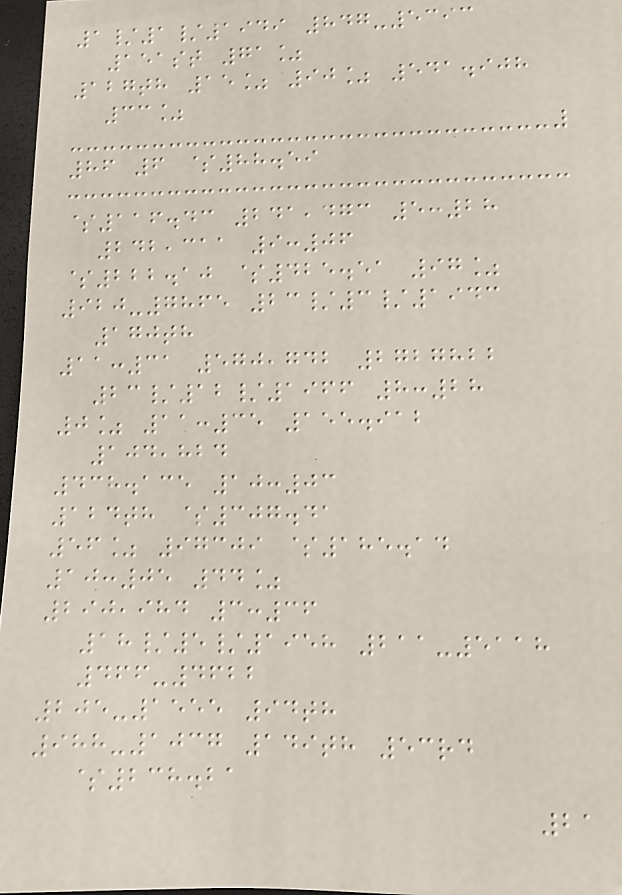1/1/1949 847-5393
151st 71%
127th 15% 90% 541.908
33%
86 6 $88.59
$116.43 241,473 5:28
242,311 9:06
$222.10 $425.51 97%
920-7865 23/3/1943
170th
11:31 570,742 2727822
23/12/1966 8:28
0% 11:35 155.912
104,824
438.135 10:03
124th $307.41
56% 97309 $185.14
10:05 44%
290,984 3:36
18/5/1958 211-5118
466-4622
205-1555 94th
988-1037 149th 53rd
$238.21
21
